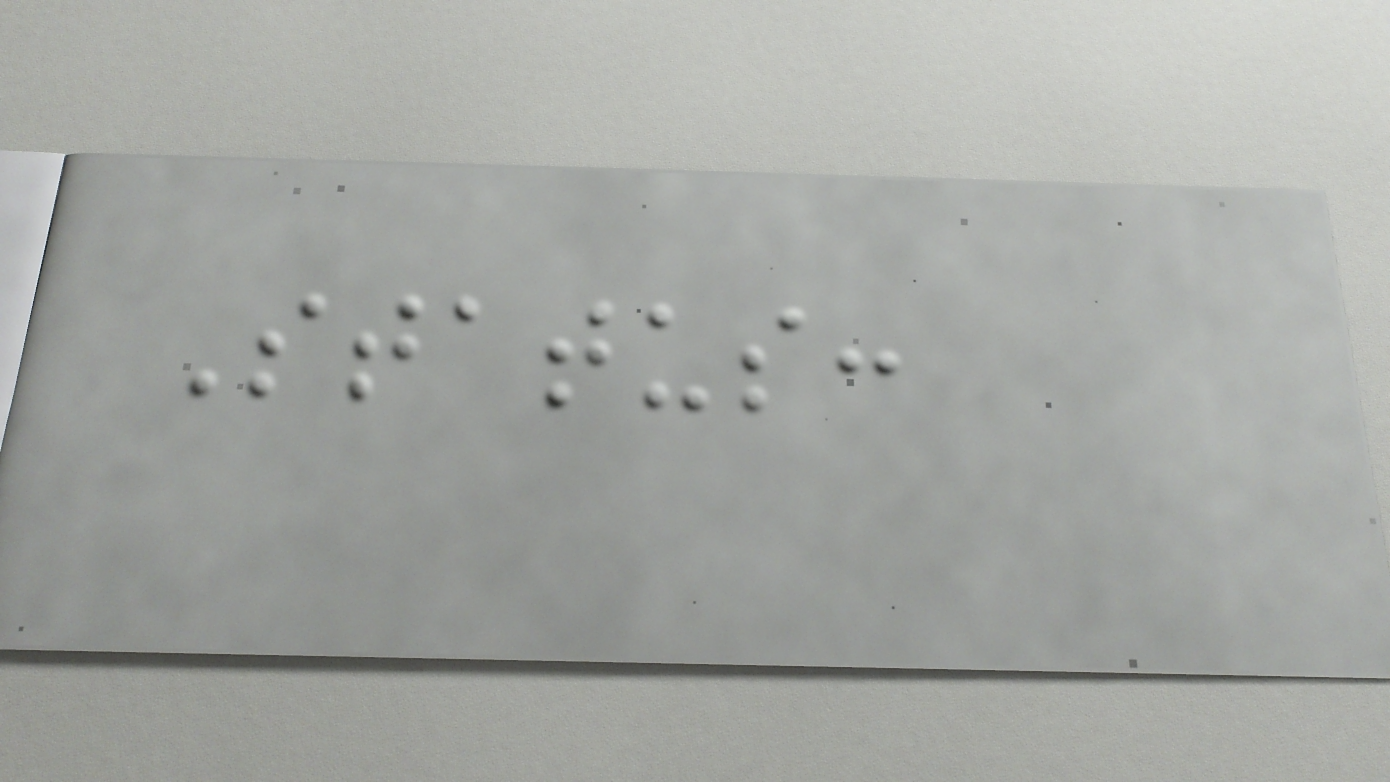Status:
